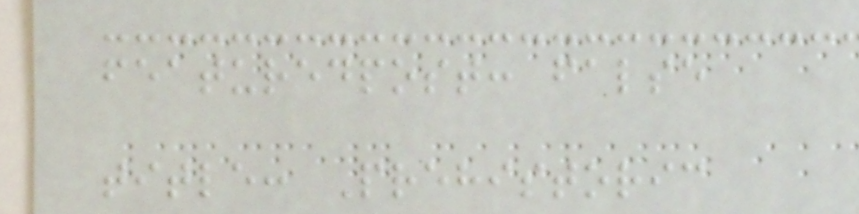featuredpost: false
title: Prehistoric
